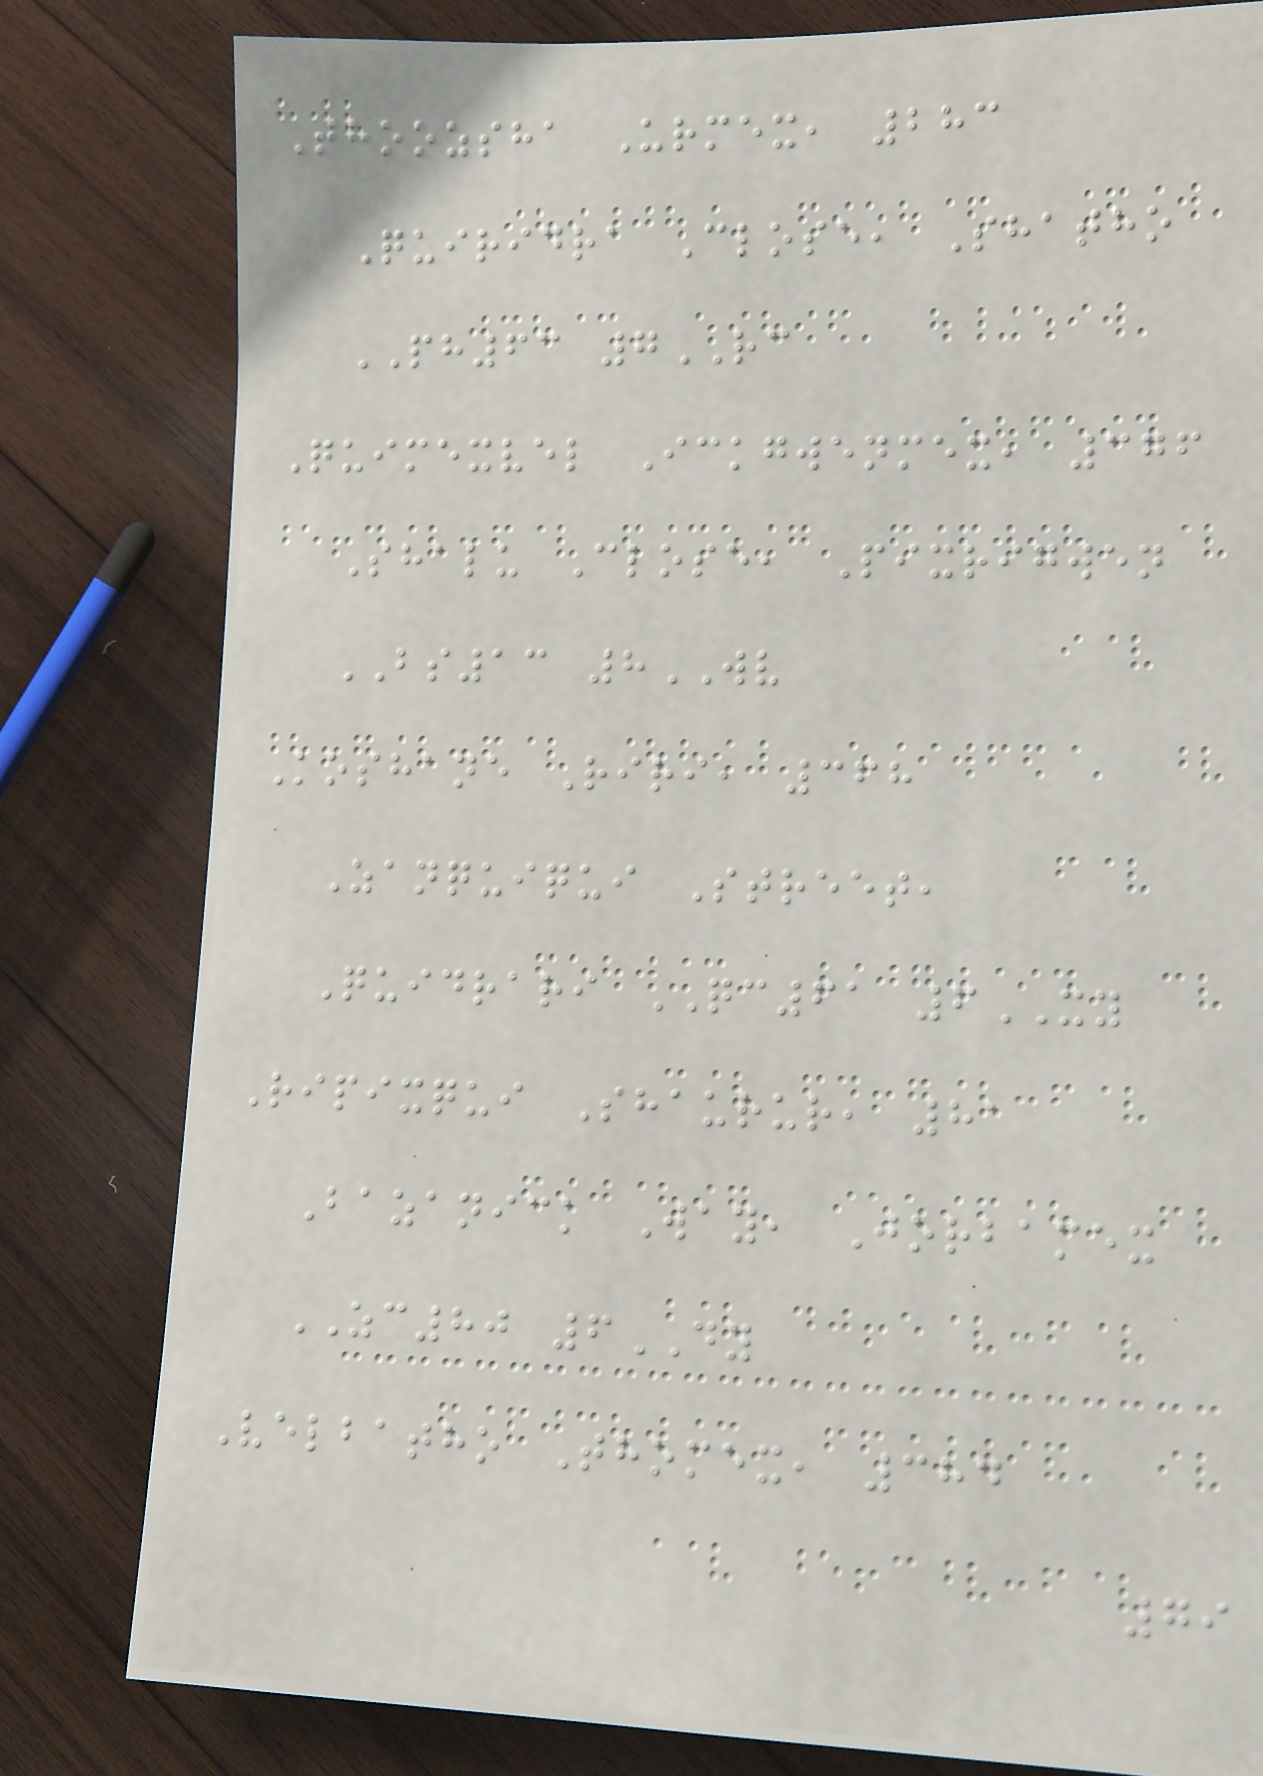Thoozsha Urmex, 283
Quiridra Close, Shatho
PH63 7RC
Quimexvel Ickgwenmex, 376
Shalu Close, Pixrigwen
BS13 8WV
Koshane Riri, 368
Zanquiqui Street,
Quidrari QC61 6XY
Ripixqui Shaurur, 81
Bazanick Way, Jorbamex
ZC80 6DY
Velbatho Thomex, 384
79
